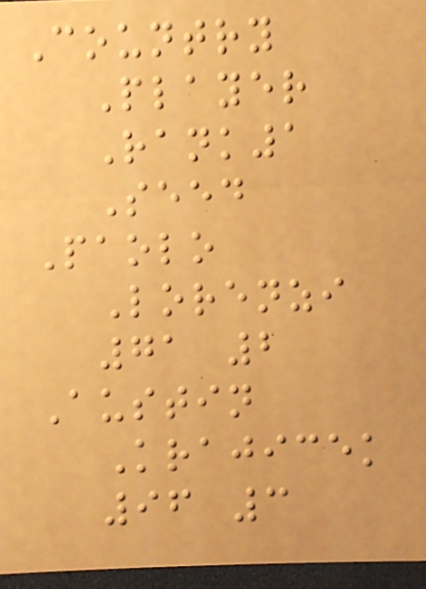Country
Player
Rank1
Seed
Paolo
Lorenzi
71 2
Austin
Krajicek
96 3
